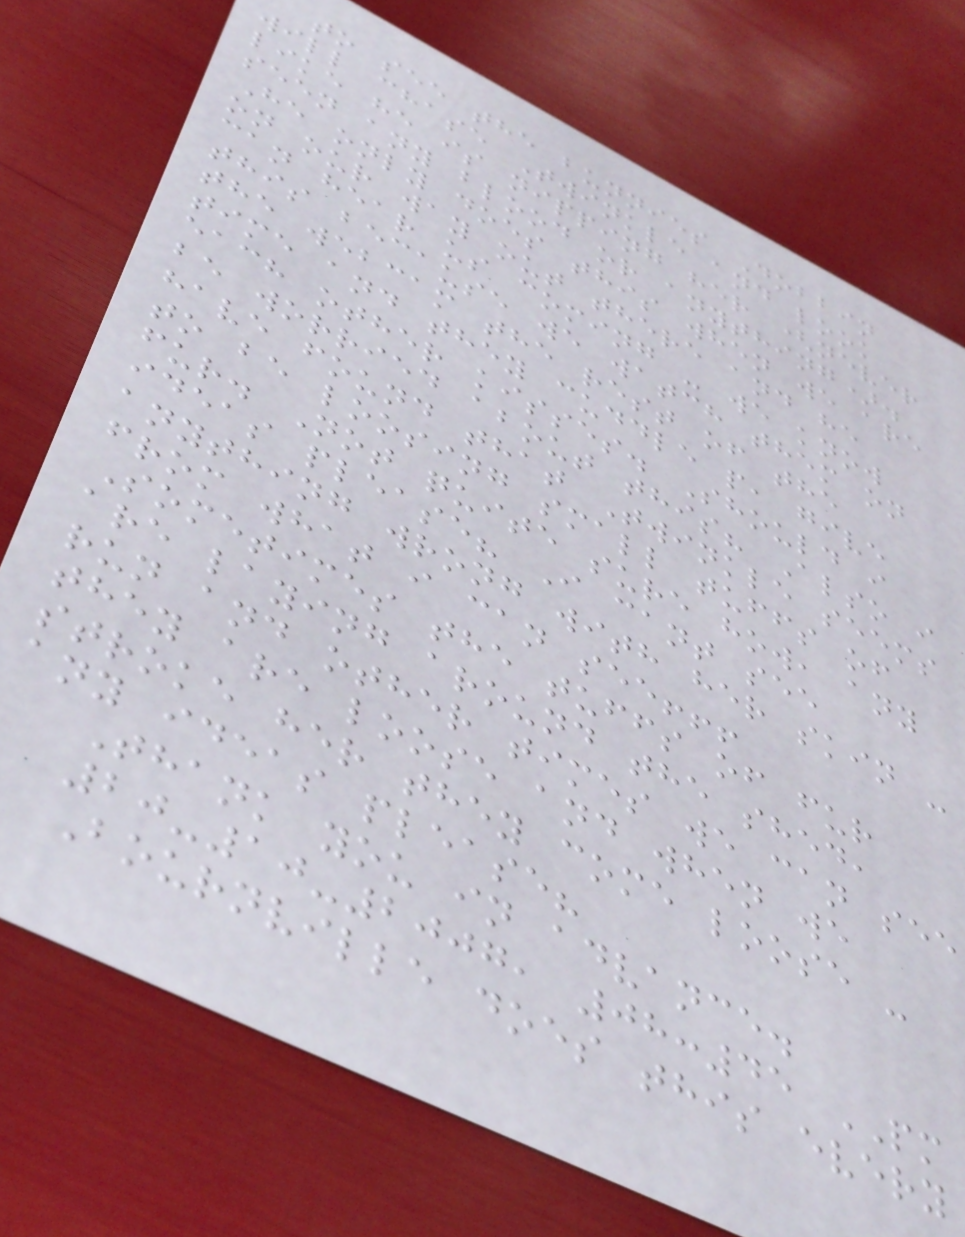to see the bunnies Dobbin
will chase Twinkle and look
like he is nipping her (never
seen any blood or anything).
He only does this when we are
on our way out there and he
can hear us coming - we know
this because we watch them on
the webcam the rest of the
time and they cuddle p, give
each other kisses. Should i
be worried about this? Also i
have found that Twinkle seems
to be loosing small tuffs of
fur. Not quite sure how, any
ideas please? I cant see
anything wrong with her skin -
from what i can see!!!
Sometimes the tuffs of fur
are laying around the shed,
run and other times we can see
they are loose and when we
stroke her they come loose -
any ideas please?
Thank you in advance.
20-10-2007, 08:45 PM
Bournville does this every
